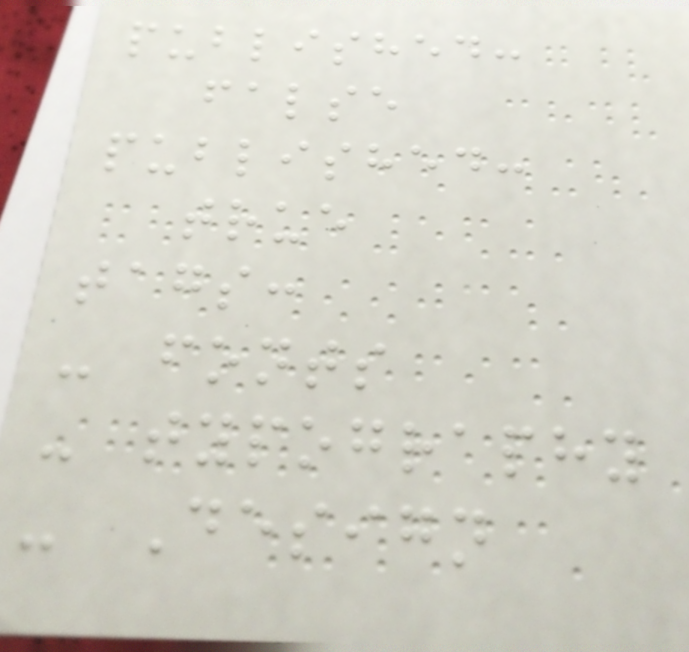published:
false
published:
true
tags:
- fonts
- typography
- Design
